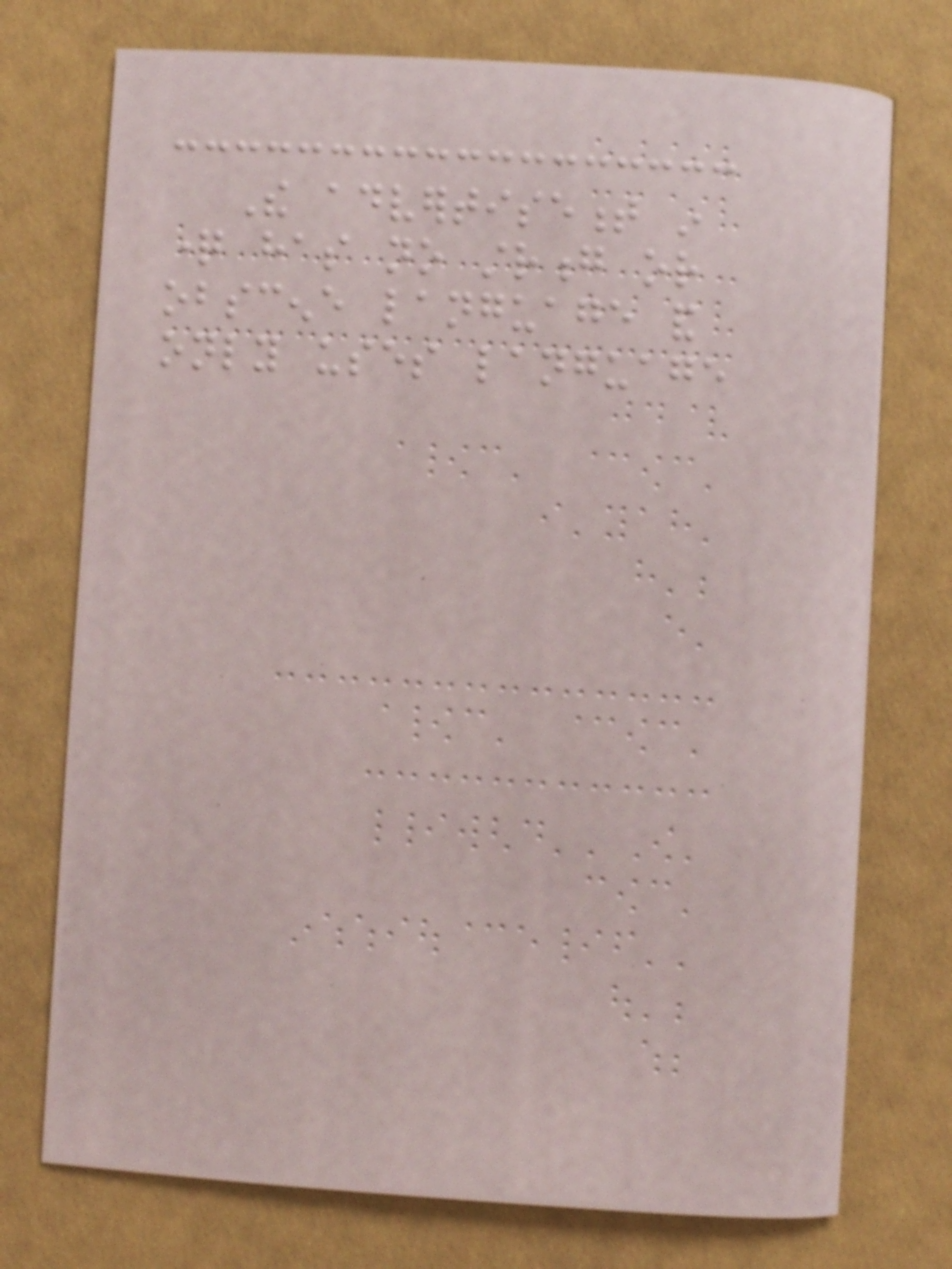The advertisement in
question has no strong or
obscene language and
only uses language
